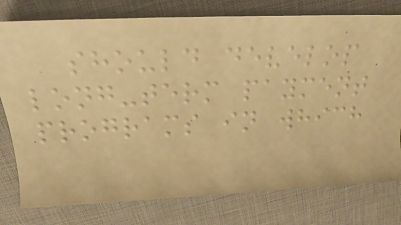should develop
long-term payment
programs in which
